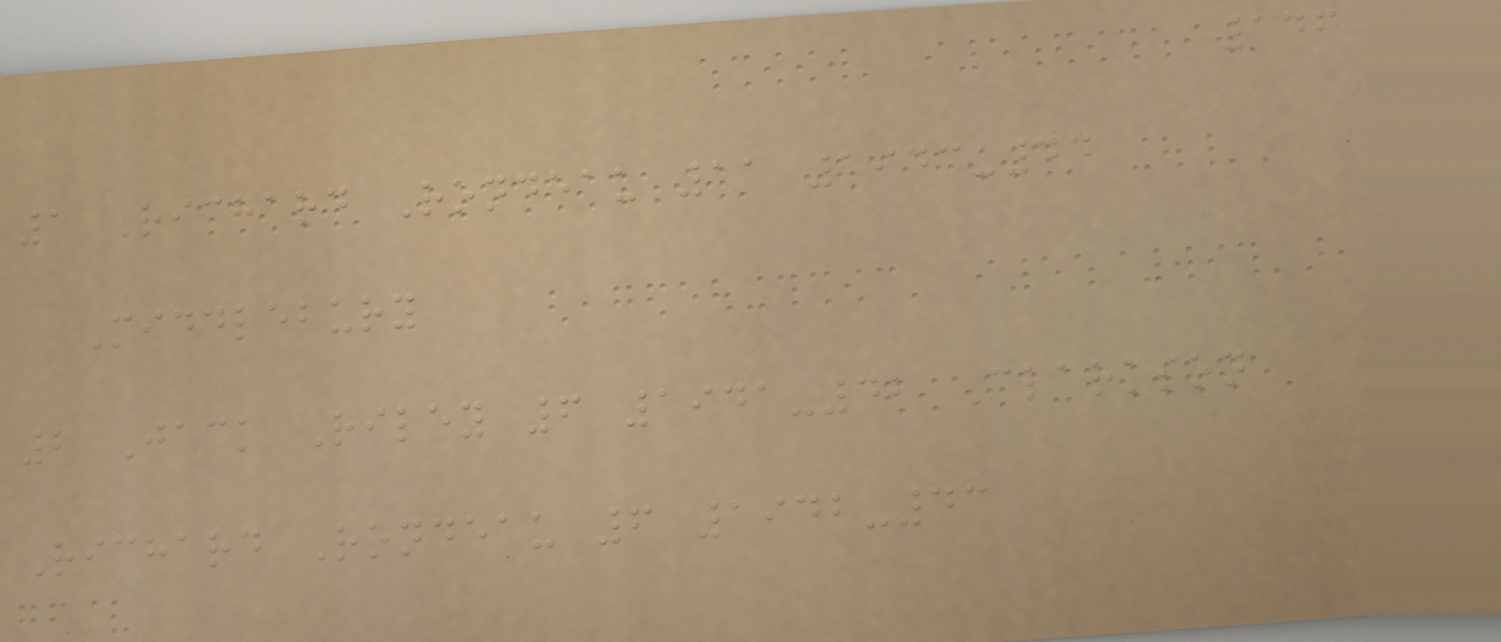146
1 Richard Rondeau 11 1943-44
Middlebury
2 Jack Riley 6 1941-42 Clarkson
Richard Rondeau 6 1942-43
